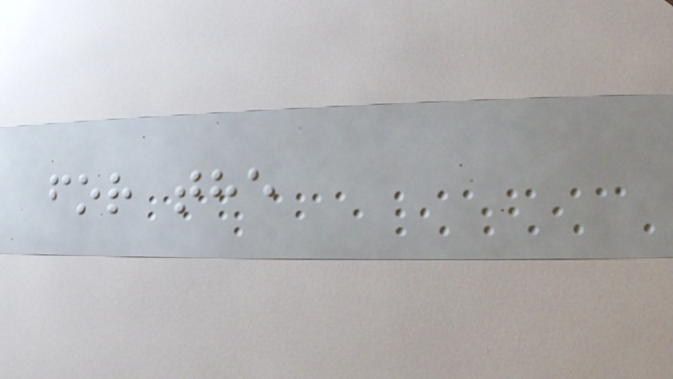for the
